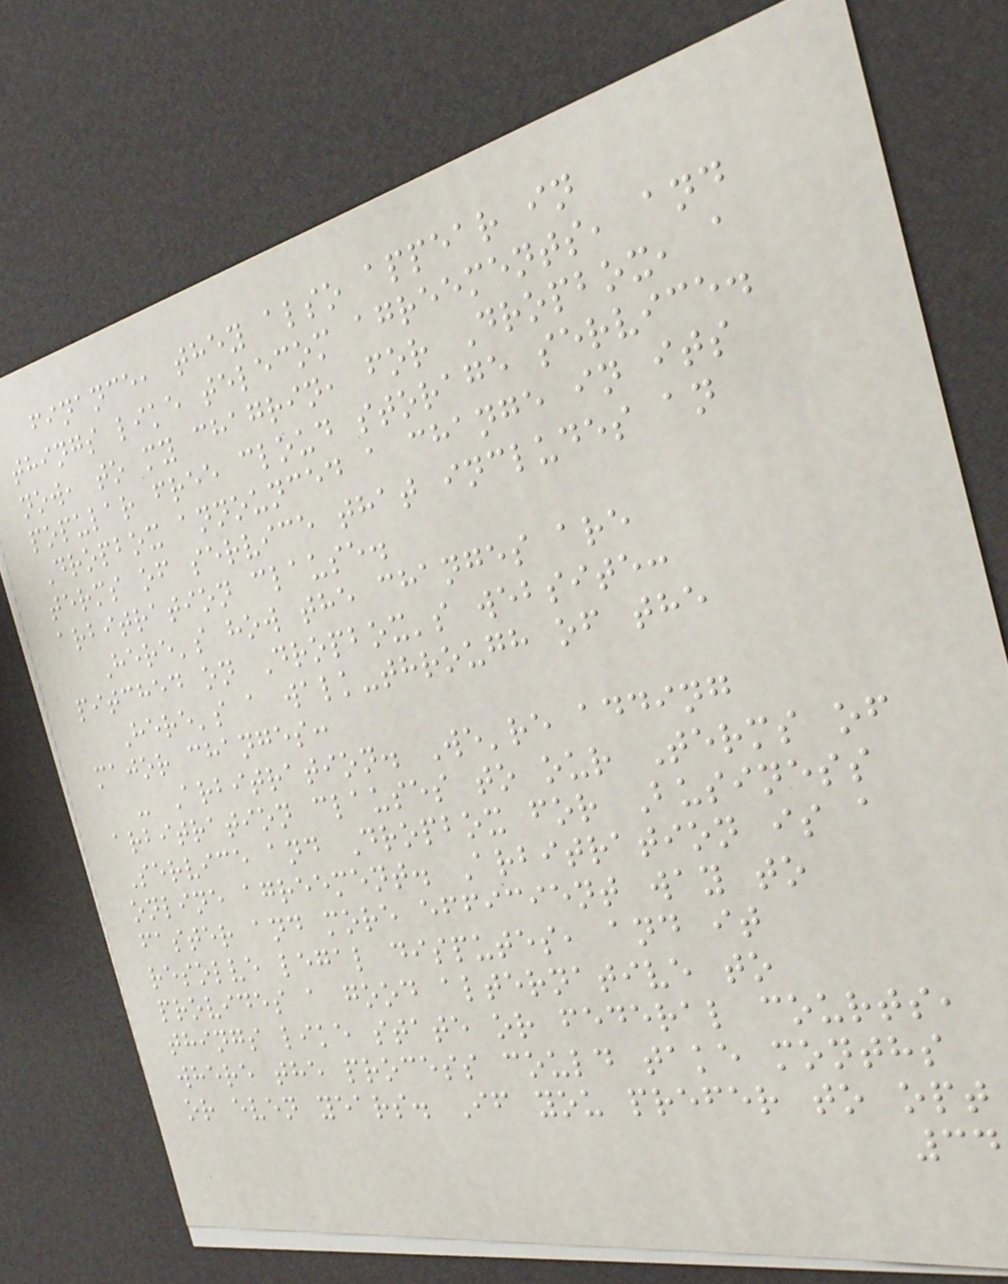finance, they also appear in
things like telecom agreements, and
now, to my chagrin, for Dropbox, a
popular free cloud storage service.
Dropbox announced a change in its
terms of service that includes an
arbitration clause.
Here's how the changes are
pitched on Dropbox's website:
Here's a walk-through of the
major changes:
- Arbitration. We're adding
arbitration clauses to our Terms of
Service and Dropbox for Business
online agreement. Arbitration is a
faster and more efficient way to
resolve legal disputes, and it
provides a good alternative to
things like state or federal courts,
where the process could take months
or even years. If you prefer to opt
34
